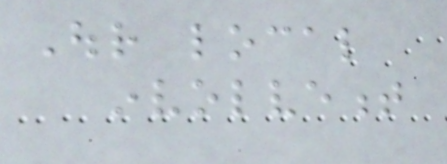Our local
involvement
